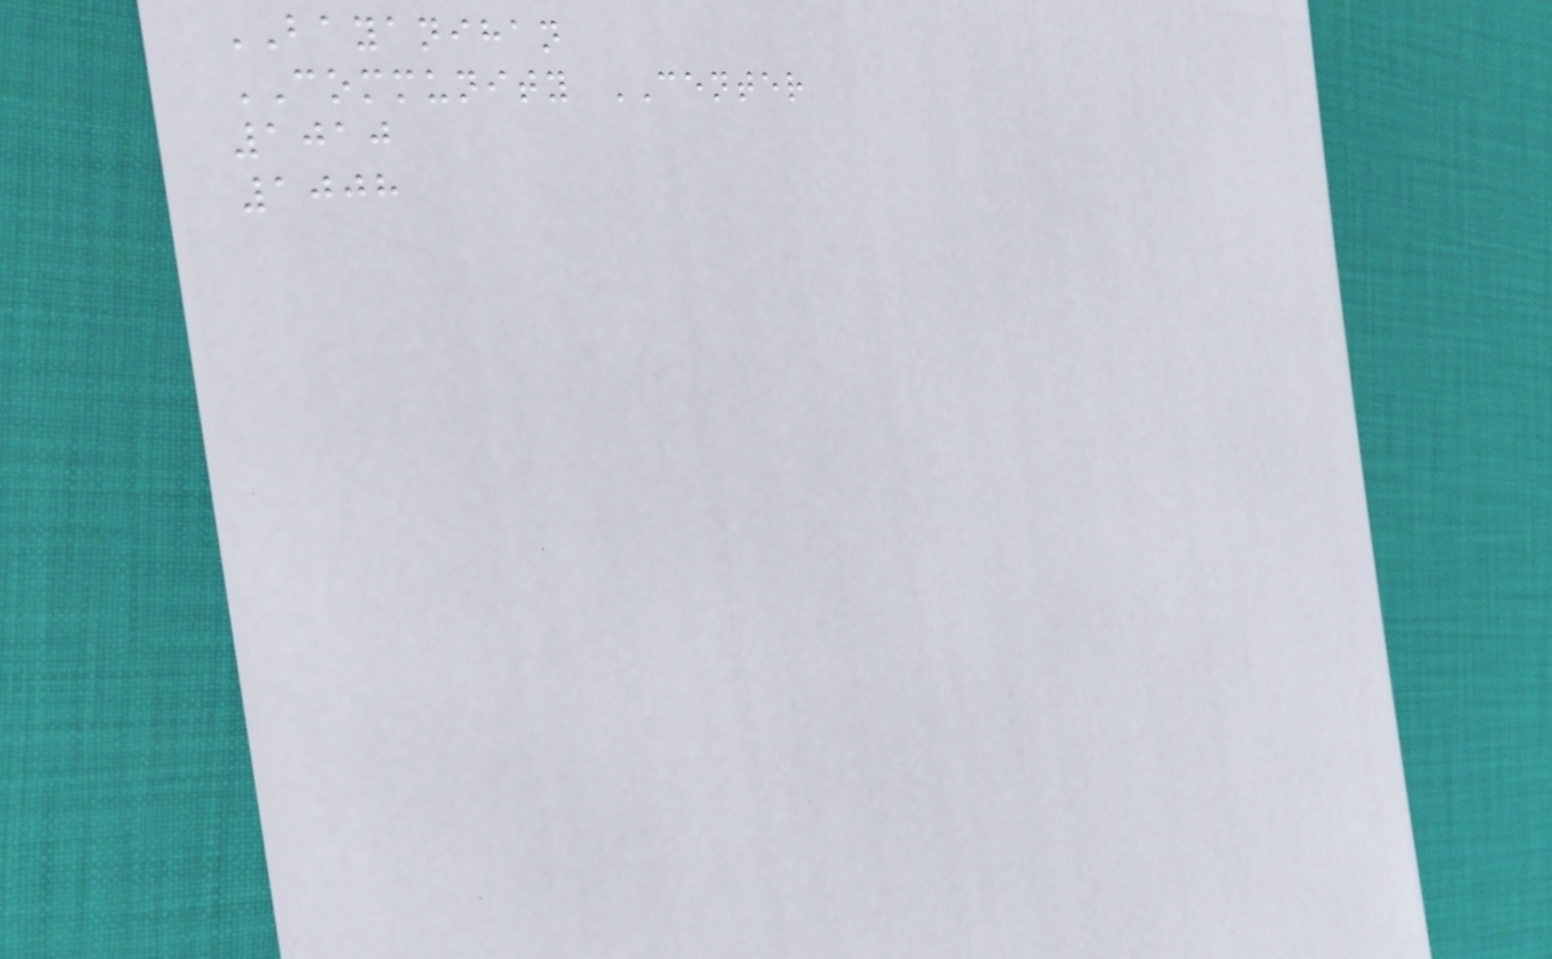BAYANIHAN
COMMUNITY CENTER
1010
1008
